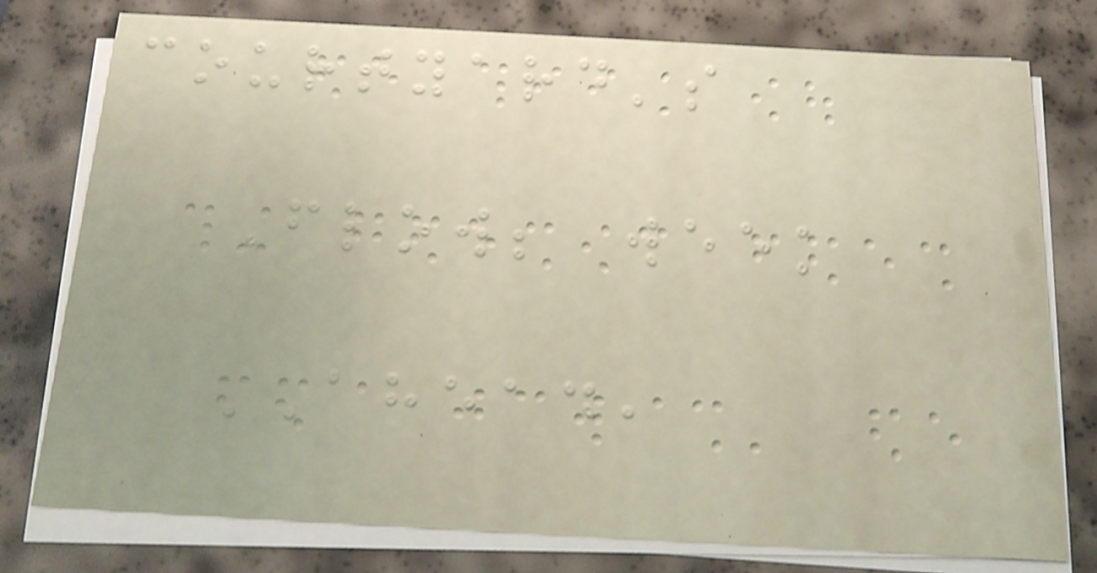courtyard's
Flow; week
AHEAD,
